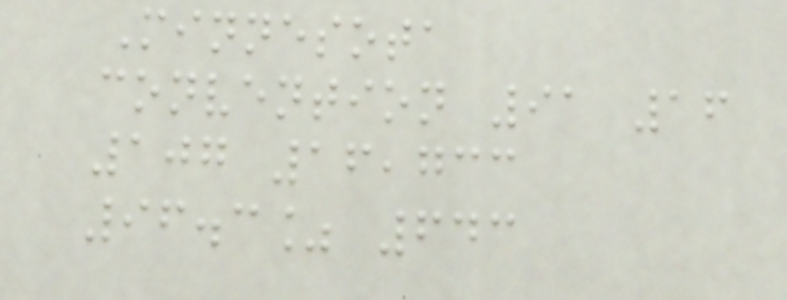Minnesota
convention 91 16
107 16,733
96.3% 643
